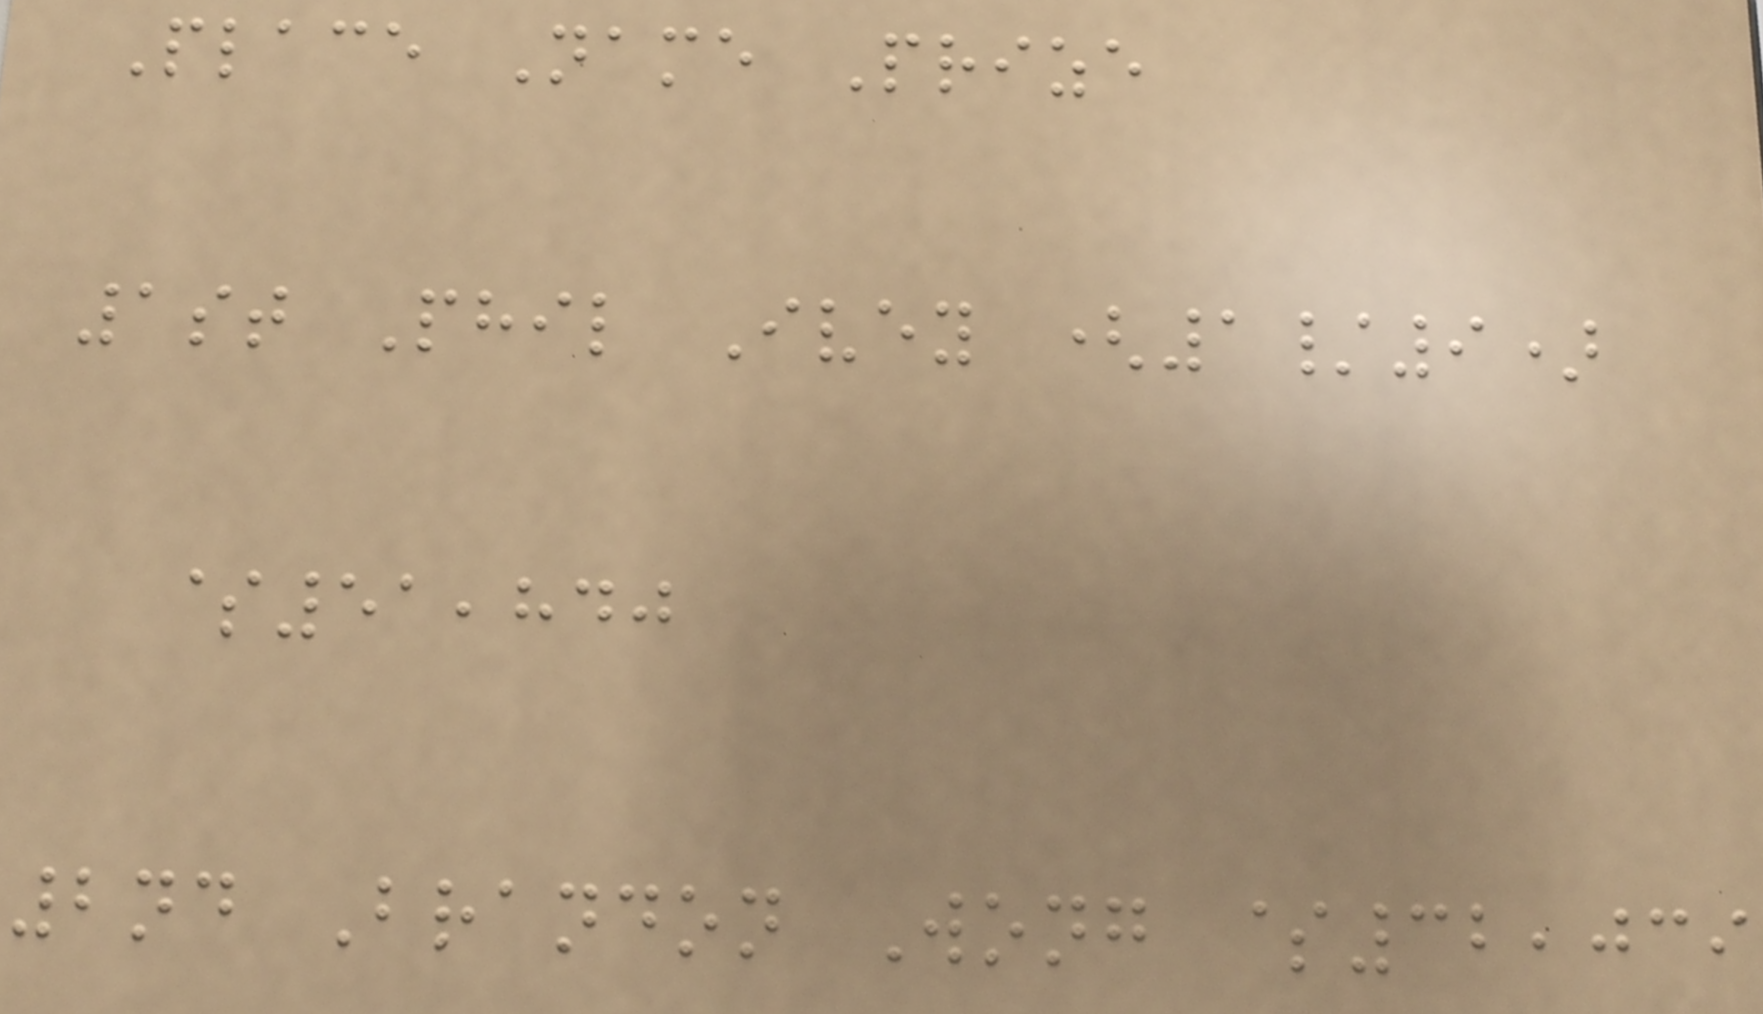Place Name Prize
1st Phil Ivey (1/9)
$51,840
2nd Brandon Wong $32,039
